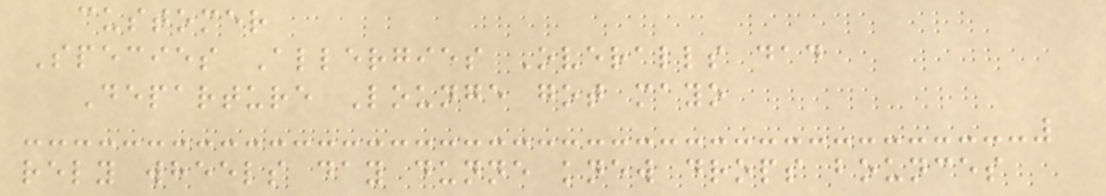customer
Species Allergies Overalls dad
Departure Lounge got mayo
rely wheels day dunne knew drops bounces
